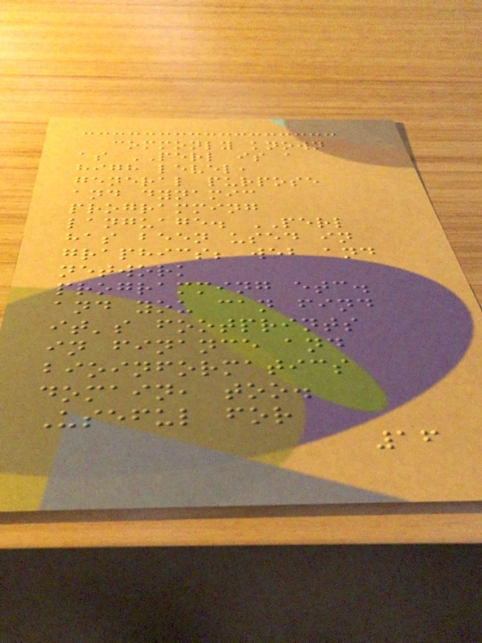commonly known
as PERL is a
high level,
general purpose
and dynamic
programming
language. PERL
has been used in
graphics; web and
network
programming etc.
and you can find
it's footprints
in finance and
bioinformatics
domain, too.
Useful for
16
